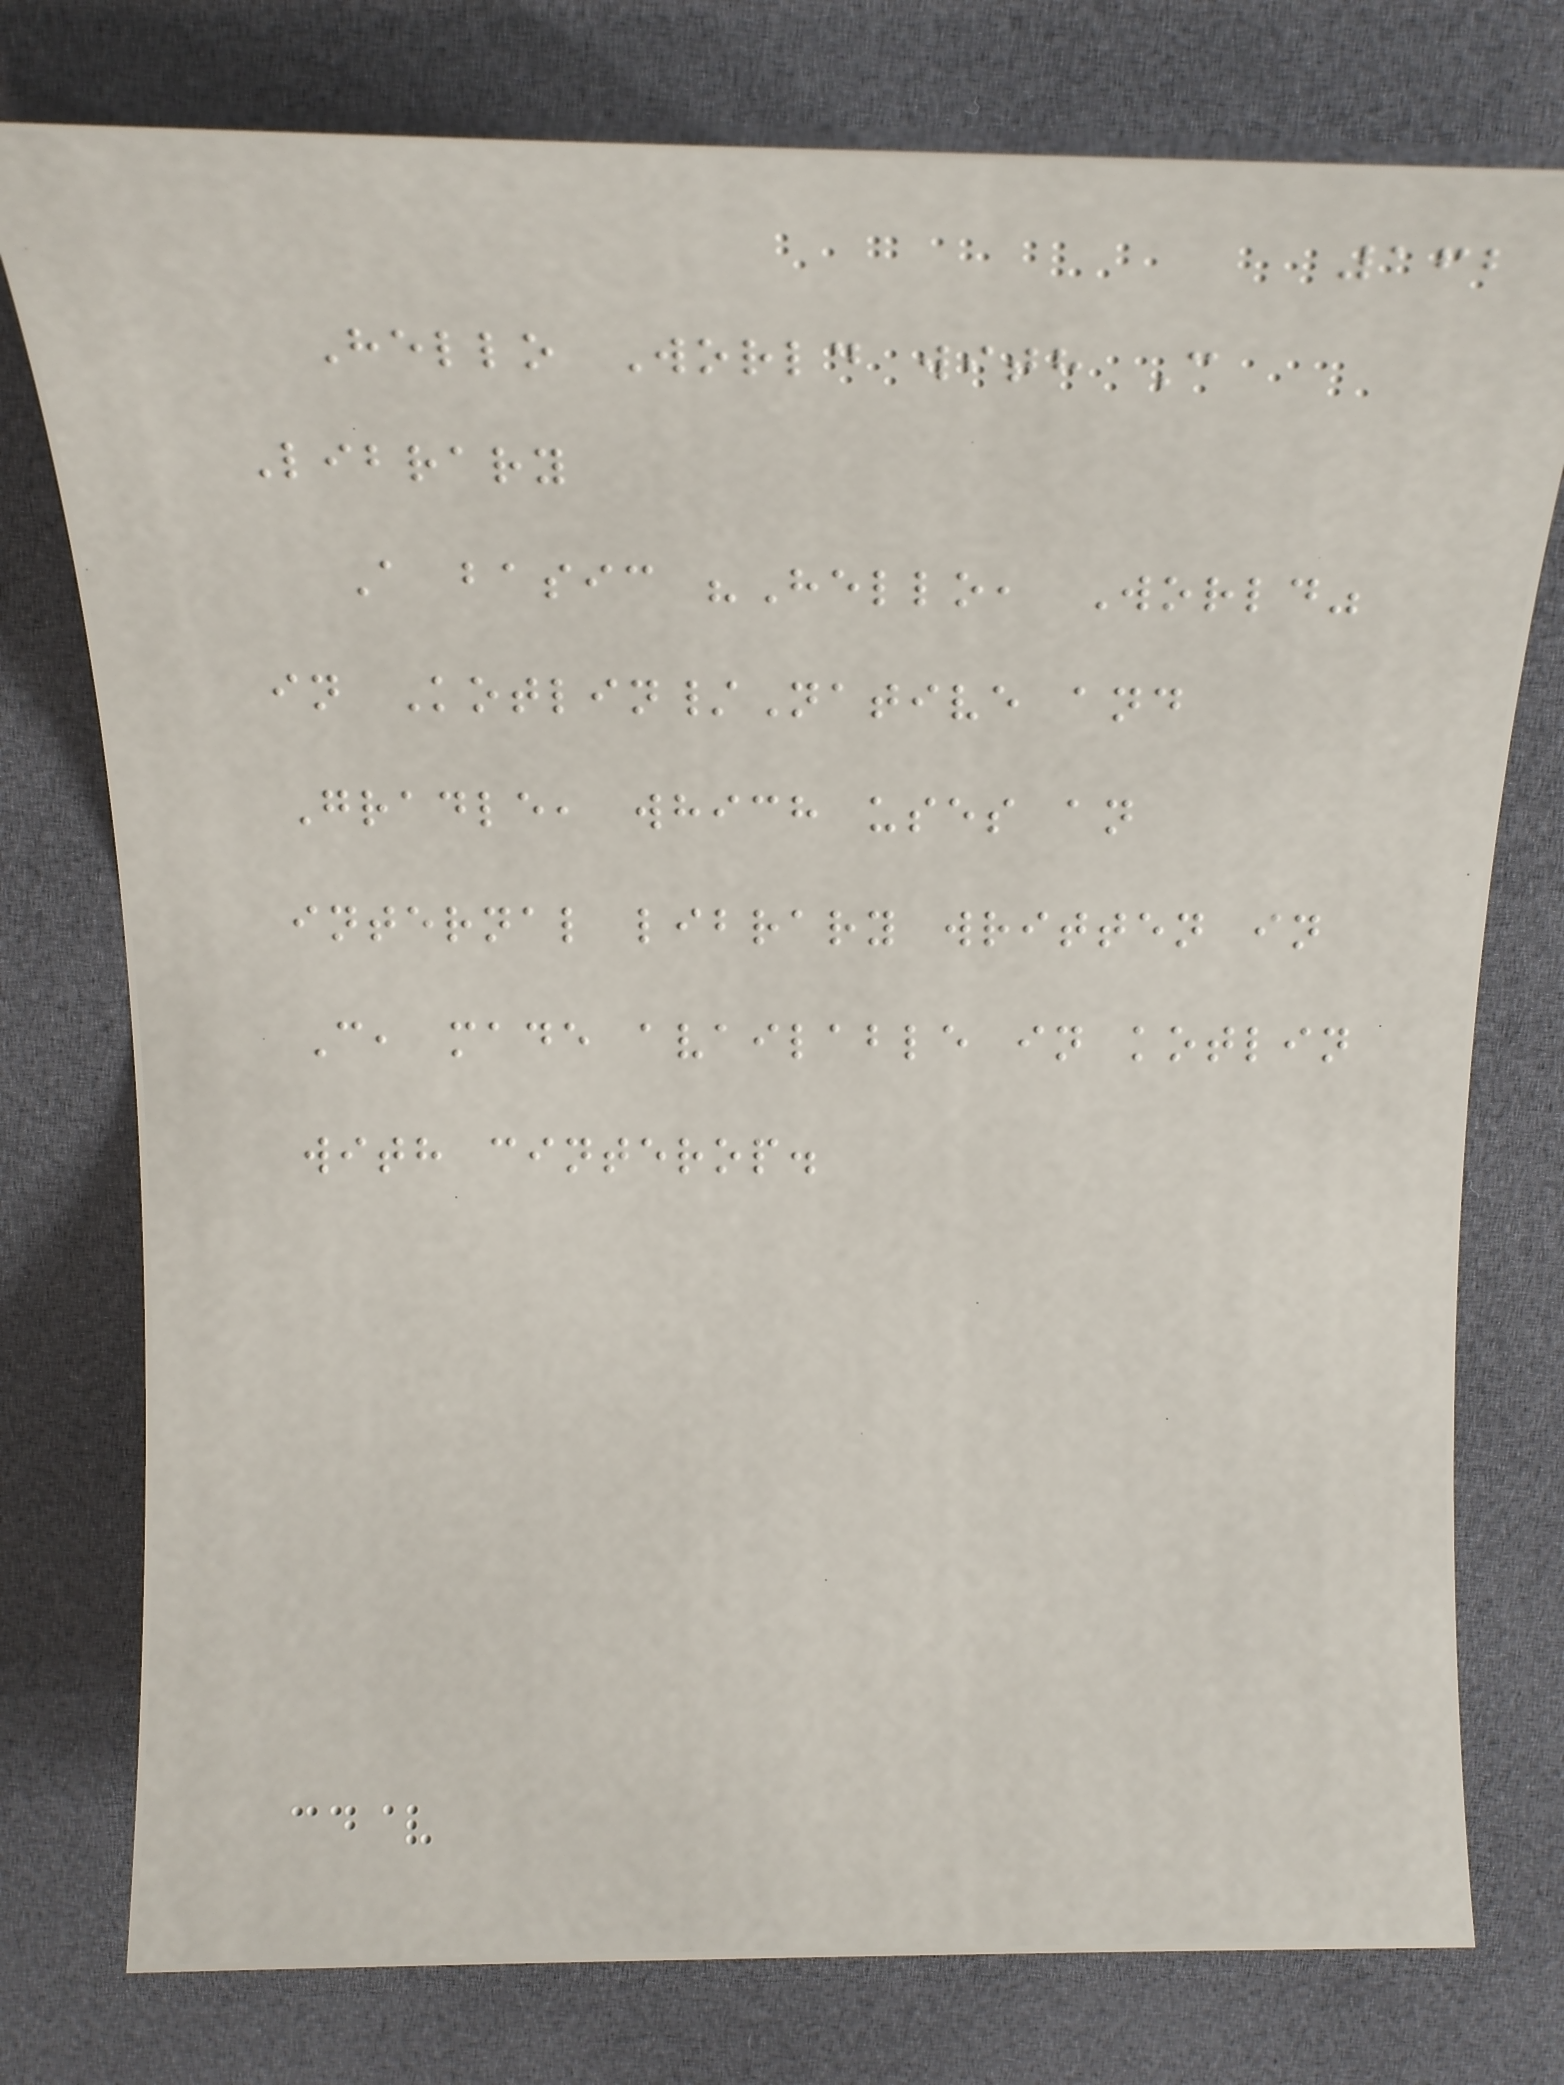162
Hello World with C
Library
A basic "Hello, World"
in Kotlin/Native and
Gradle, which uses an
internal library written in
C, made available in kotlin
with cinterop.
